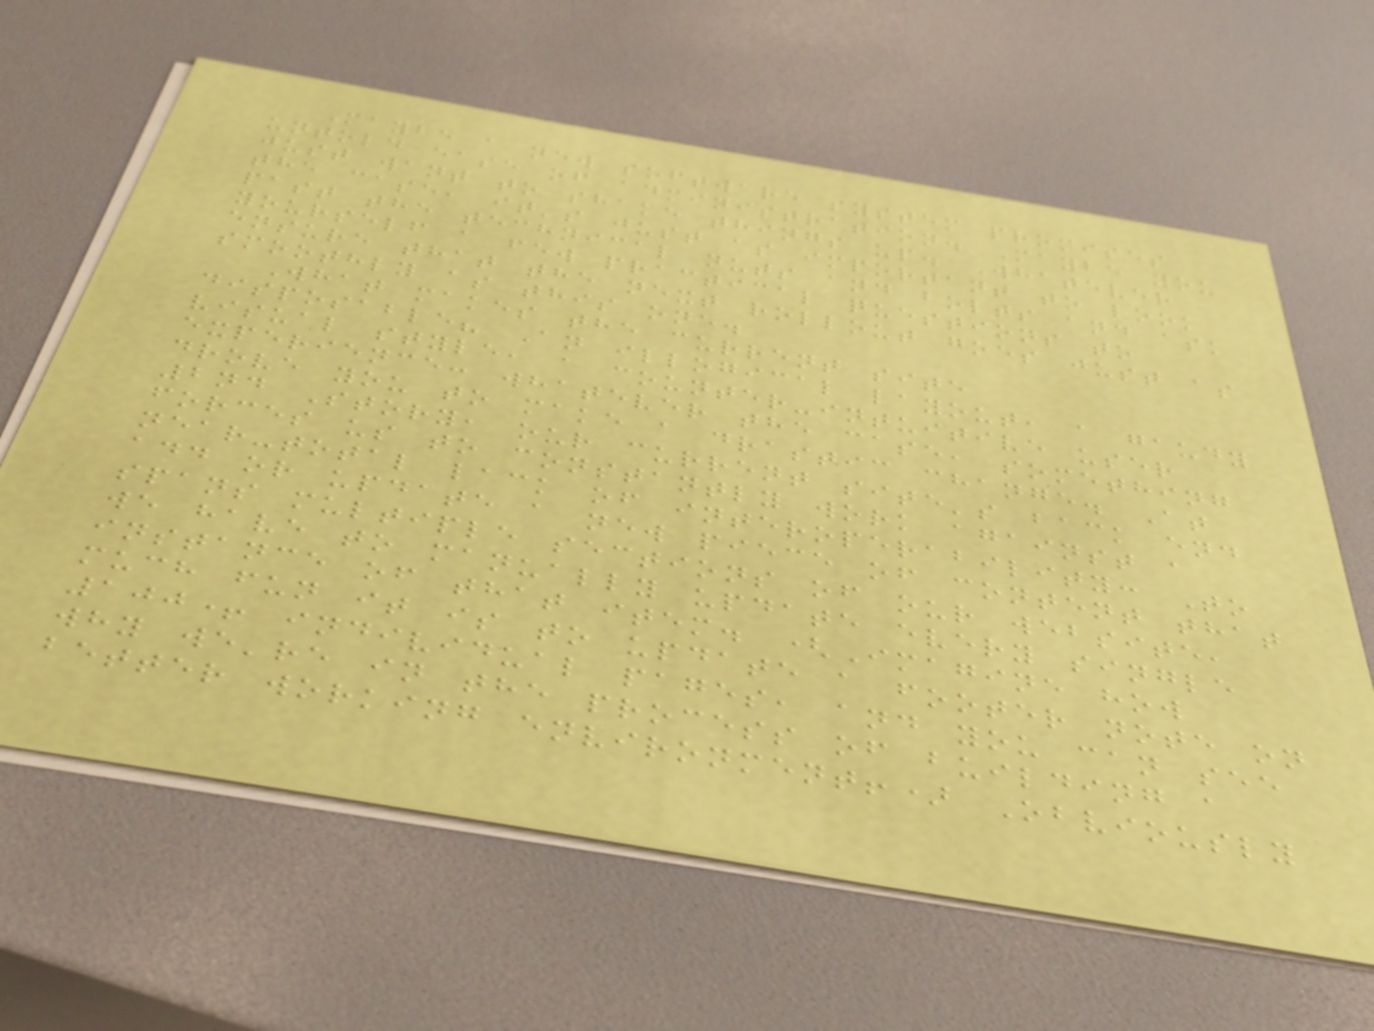Maybe a new software system promises
untold ease of administration. Maybe you
just want to shake things up. Whatever
the case, it's just as important to look
past the technical nuts and bolts and ask
yourself a few practical questions to
ensure that the next rollout goes just as
smoothly as this one.
What makes the current site
disposable? An illogical layout, a gaudy
visual style, a counter-intuitive user
experience: whatever the case, something
drove you to make a drastic change. At
2nd Story, our current site's back end
forces us to constantly work against a
near-total lack of interoperability: To
add or update a new piece of content that
spans multiple sections of our website,
we have to manually update every single
instance of that item. (Imagine how
much fun it is to update a footer note on
100+ individual pages, and you can see
why we're in the process of building a
better working environment!) Obviously
